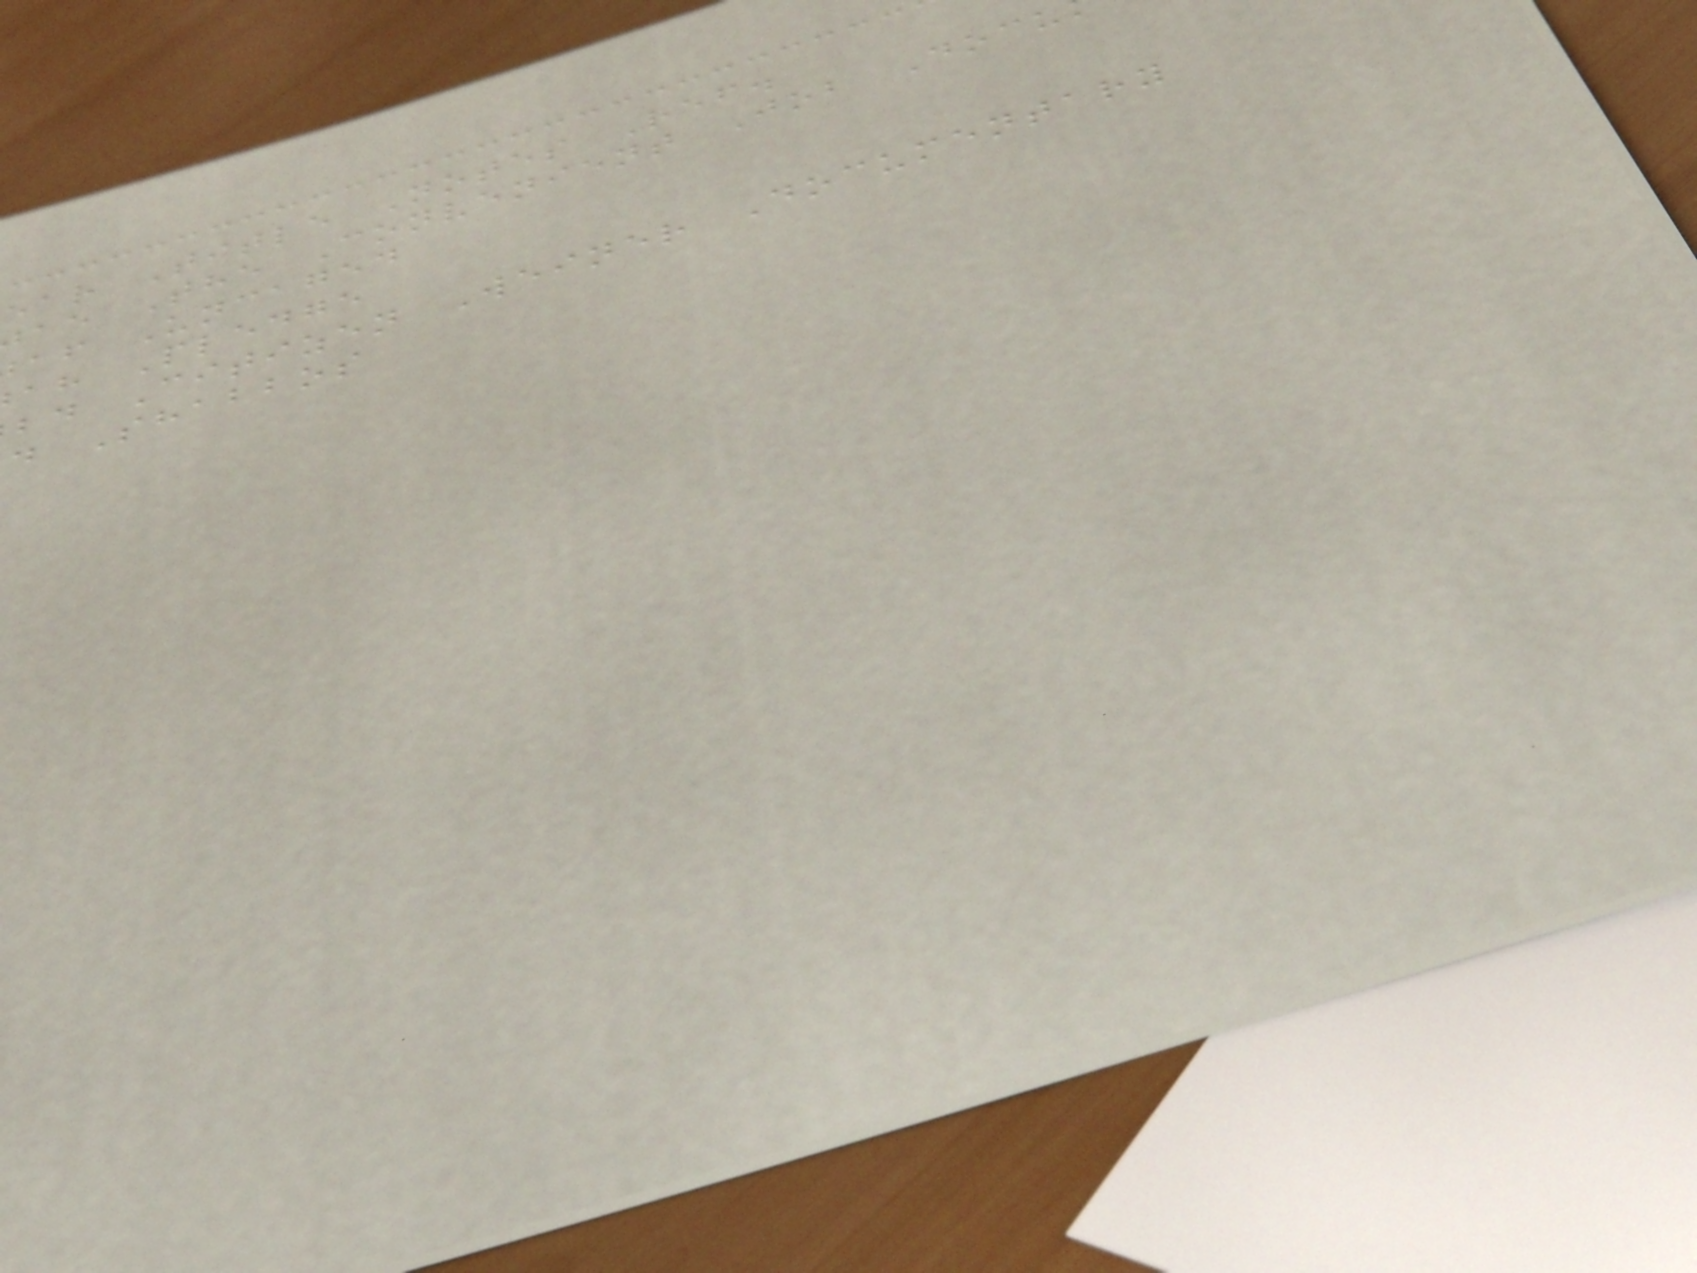ear Title Notes Ref.
ae The Convenient Job Docu
af Uncaged
ah Pledge
bd Citizen Weiner Documentary
d Shabbos
